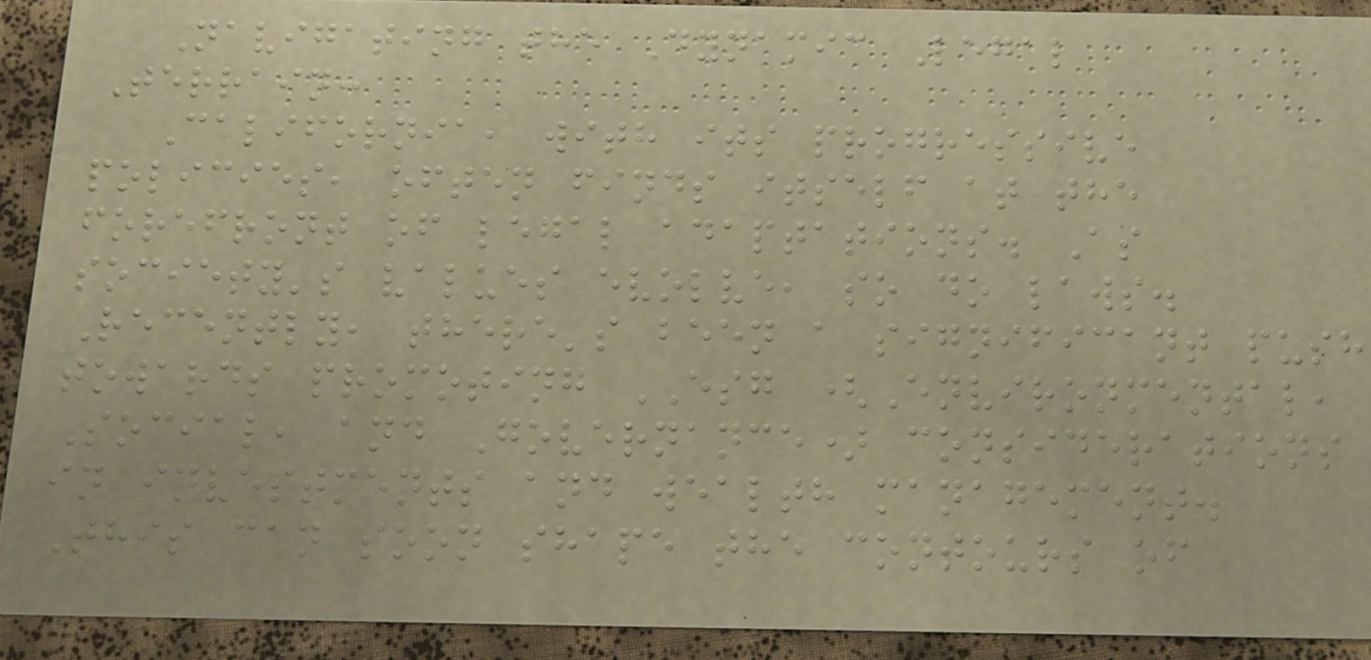Navigating the Dynamic Legal
Terrain:
California, with its progressive
policies, often finds itself at the
forefront of legal adaptations. As
society's values evolve, so do laws.
Recently, there's been a significant push
towards promoting ESG (Environmental,
Social, and Governance) considerations
in investments and wealth management.
This can soon shape the contours of
